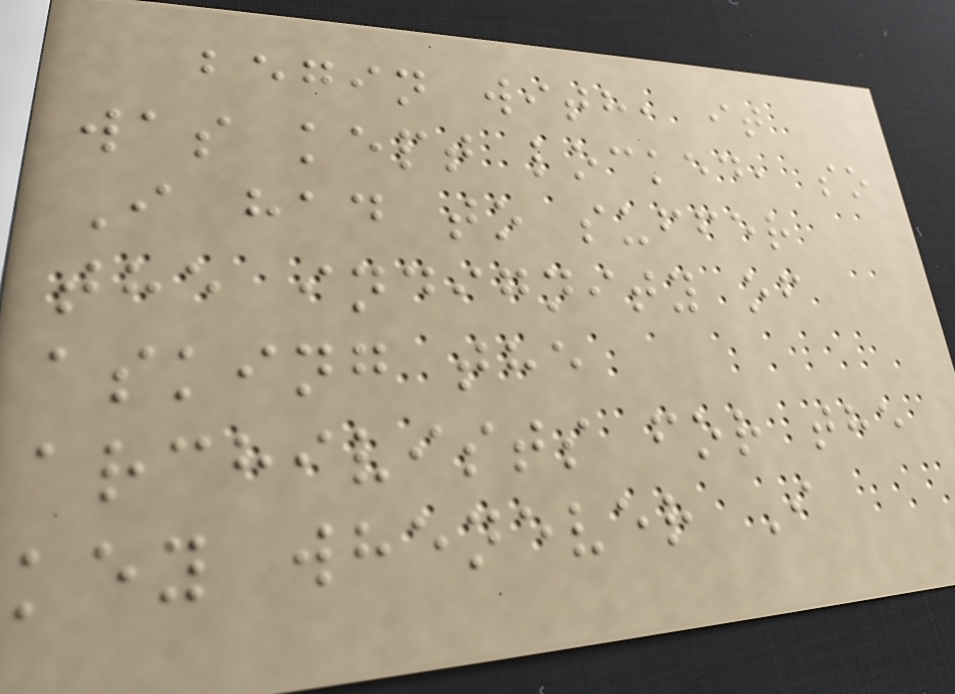begin with, it
was kept locked, so
I had to suffer
the indignity of
asking the
archivists for the
key whenever I
